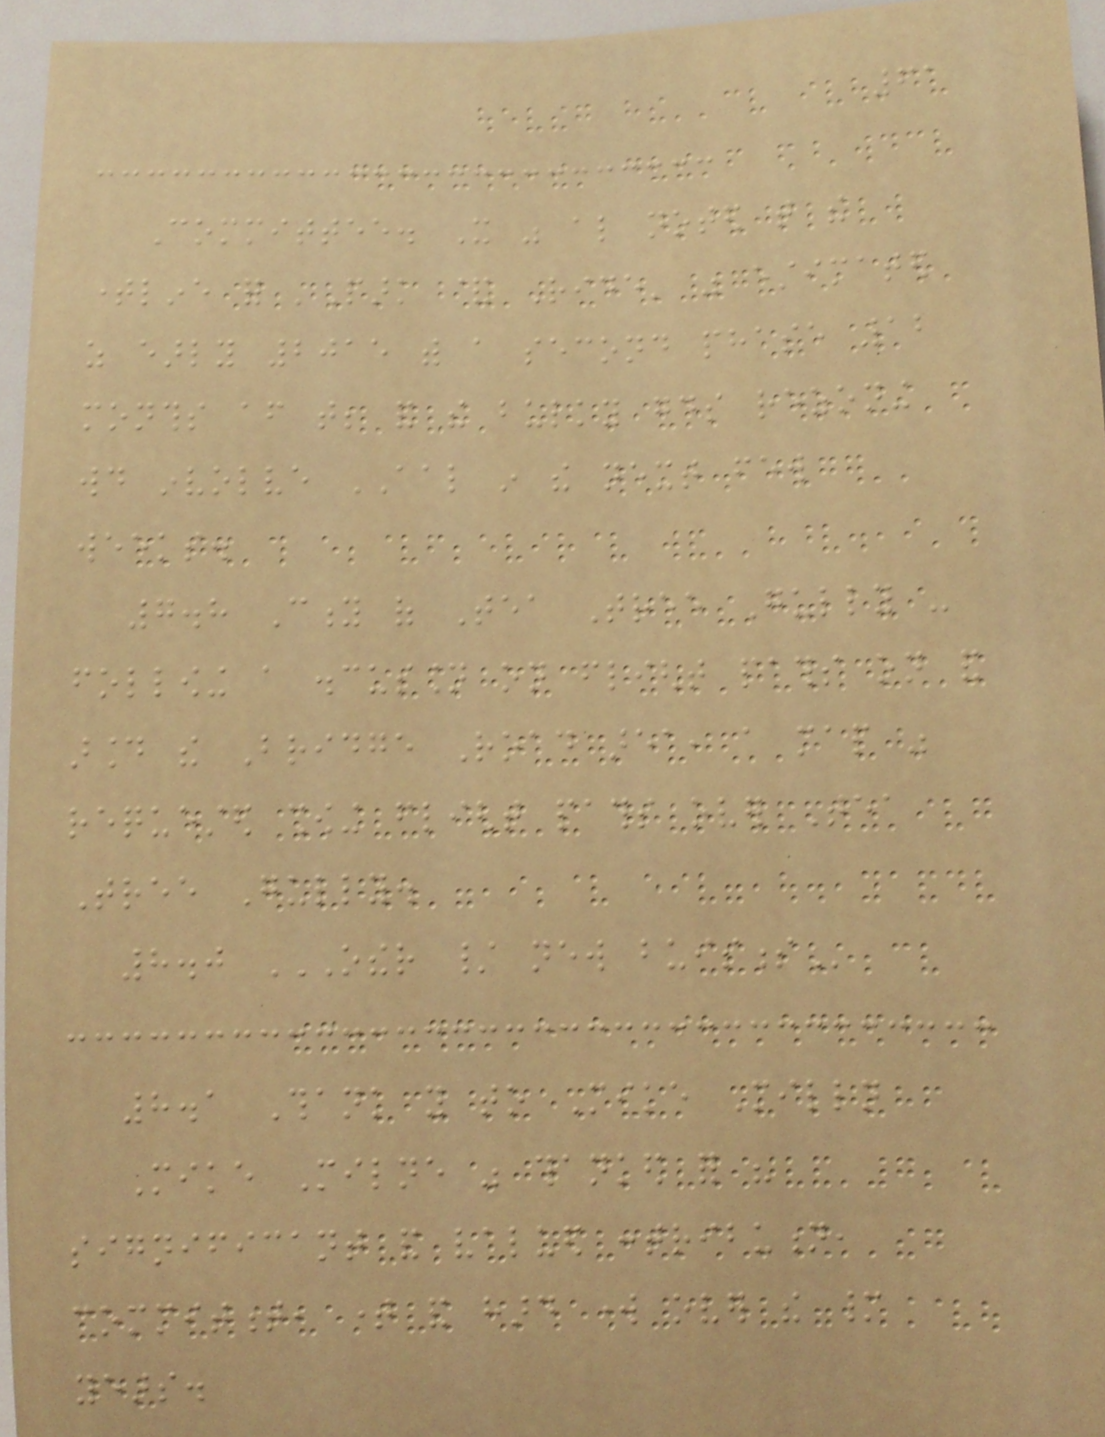61
Committee. It was also noted that the
timeline for 'Park & Ride' was estimated
as early 2015 with a second phase 12
months after that; and the bulky goods rezoning
would involve AAL in the next few
weeks.
7.8 City of Tea Tree Gully -
following a discussion on flight paths on and
around the Bridge Road area, a map was
requested showing flight paths over Tea
Tree Gully.
8.0 OTHER / NEW BUISNESS
8.1 Thank you to Mike Milln
Mike Milne was thanked for his
significant and valued contribution,
commitment, time and hard work over the many
years.
